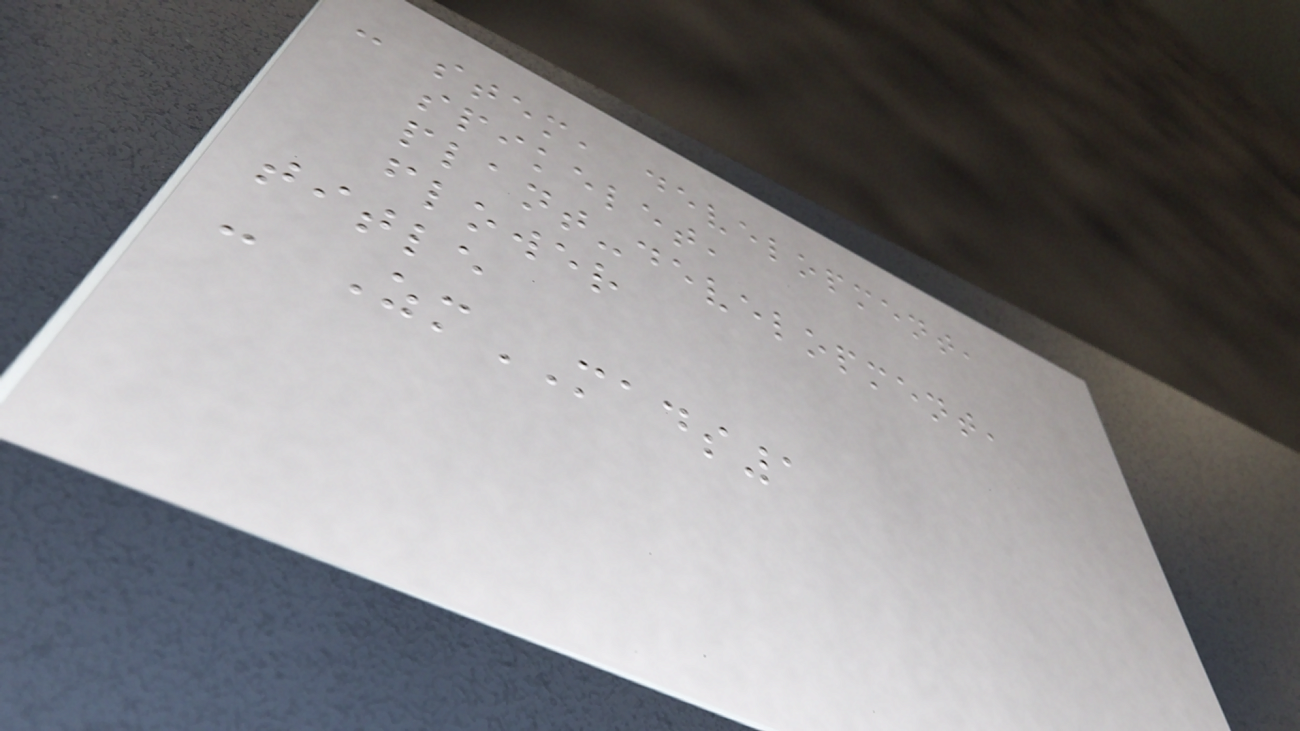- stem, development,
spikelet,
plant-development,
flower
title
- ZmMADS1
